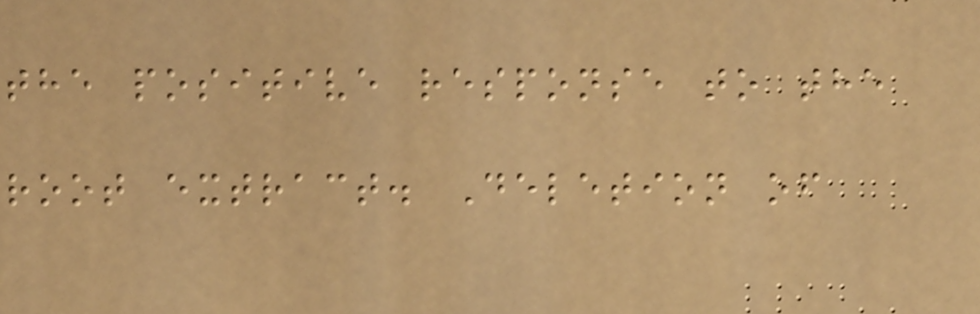the positive response to the
root extract. Deletion of
